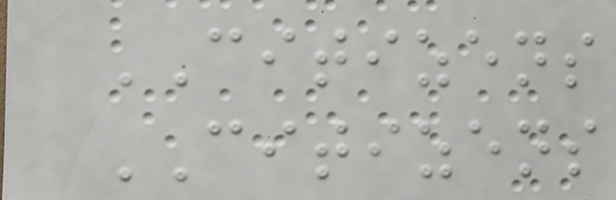CITIZENS
CITIZENS
